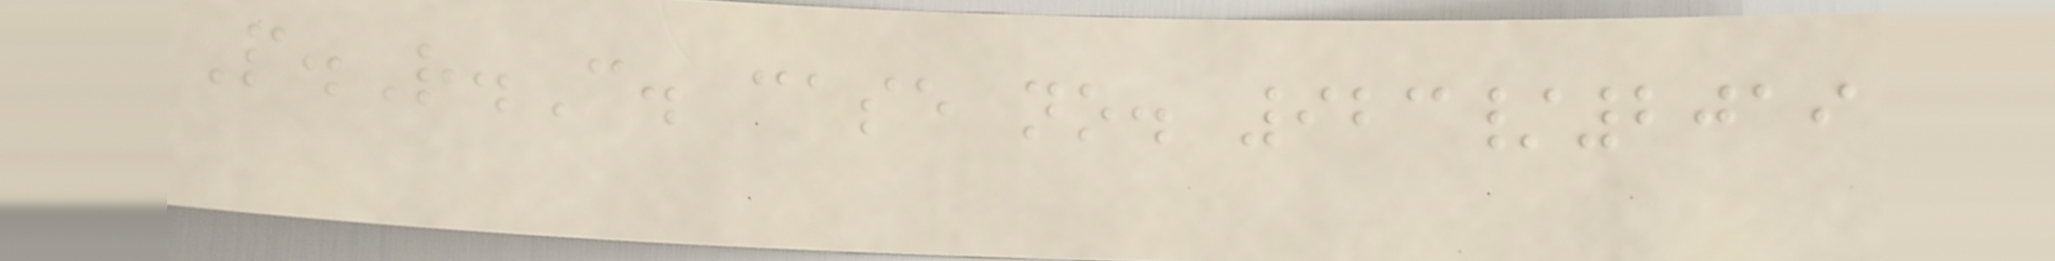P.R.C. case no. 923/2019
